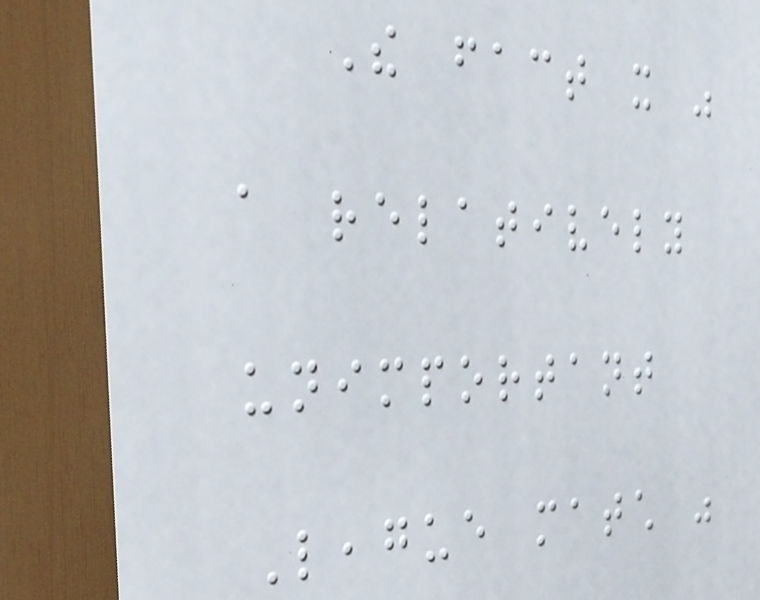The fact it was
a relatively
unimportant
League match was
